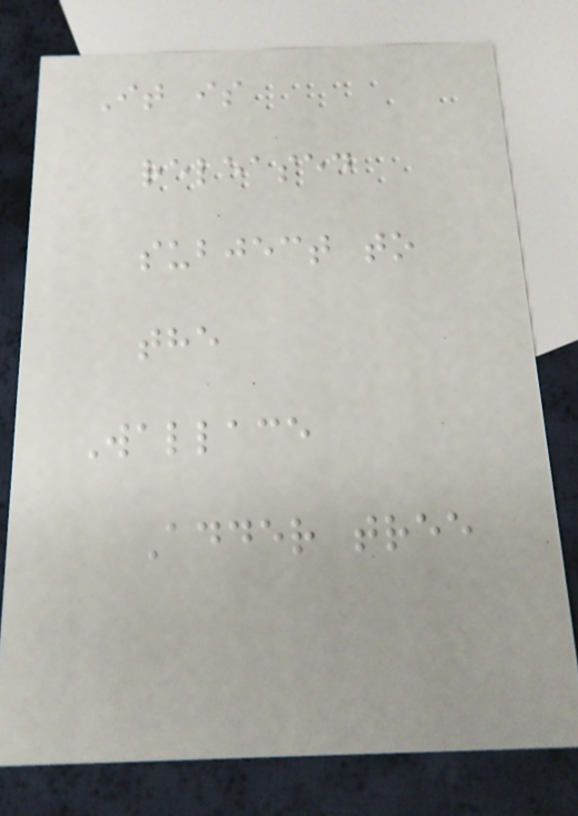It is
released
subject to
the
Wallace
Adder tree
